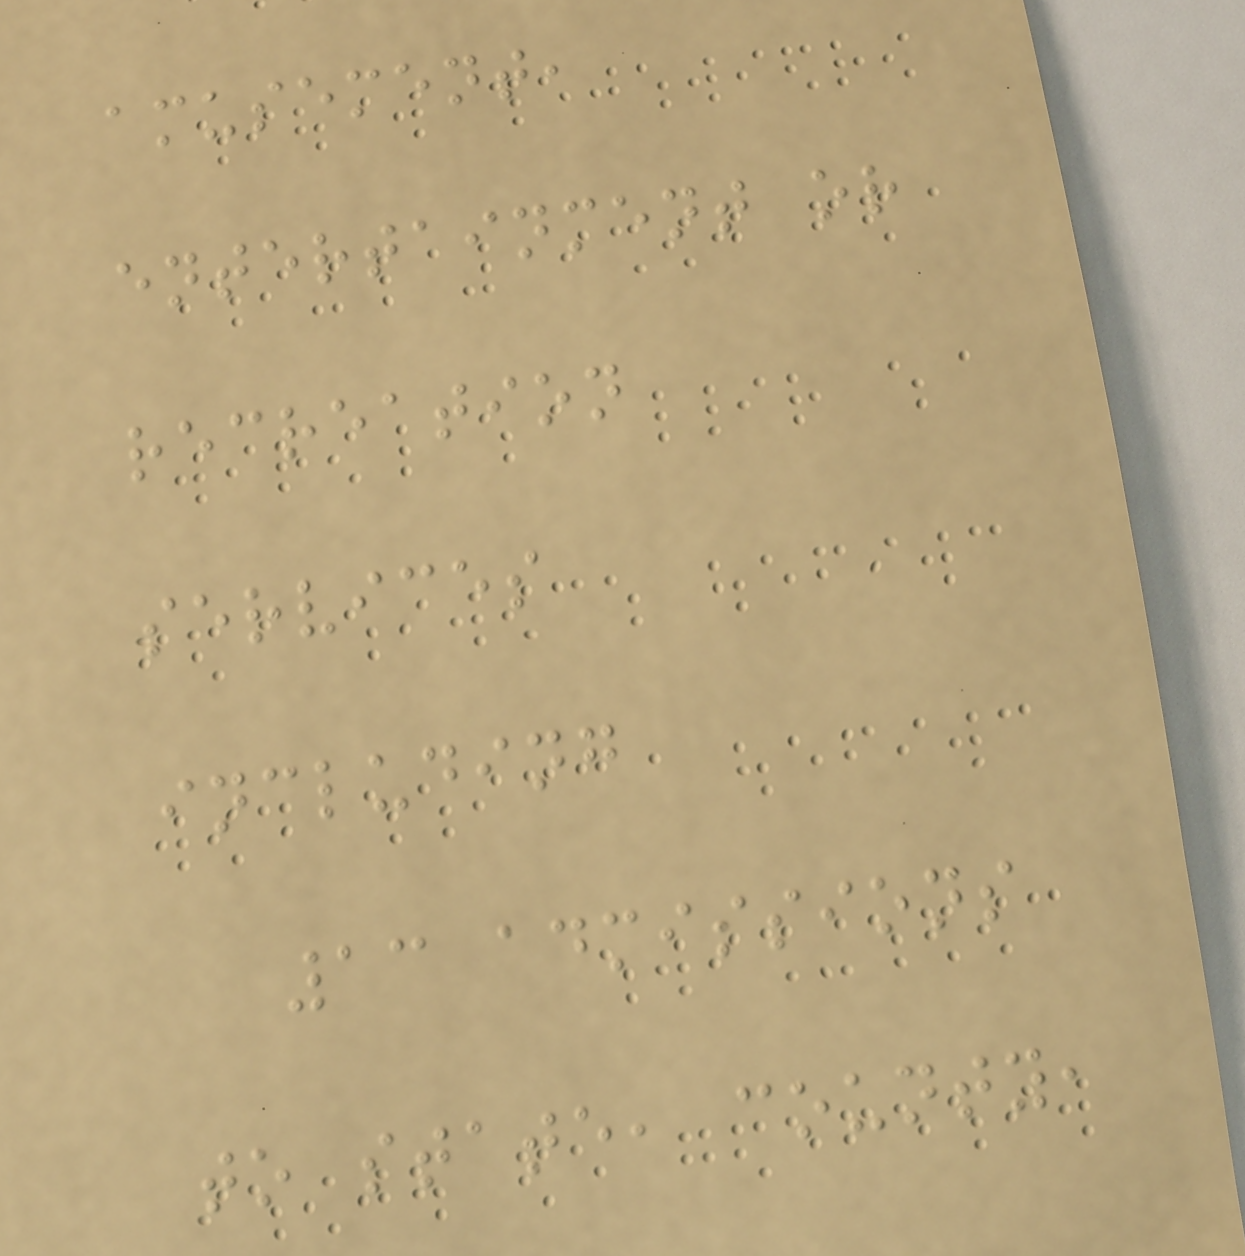amusement,
entertainment or
recreation
services
including
13 admissions
to state, county,
